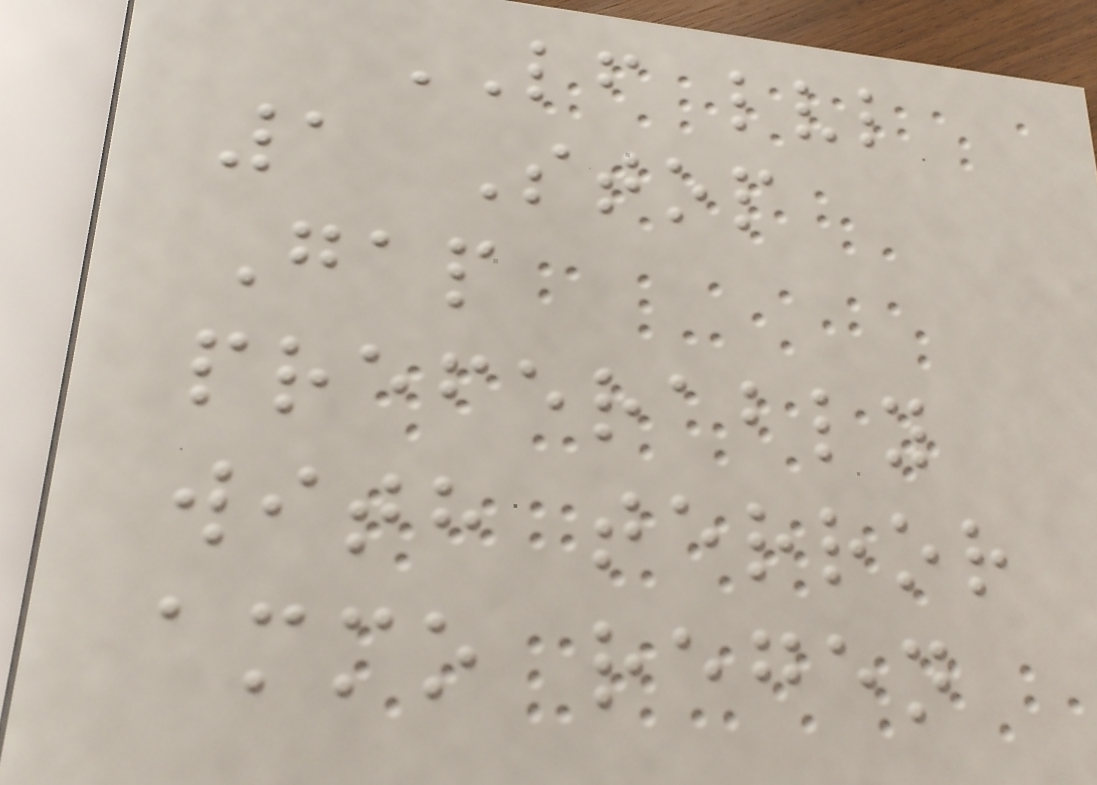LF lvl
1 Stop
Gap
preferably
with terror
ammo regen
